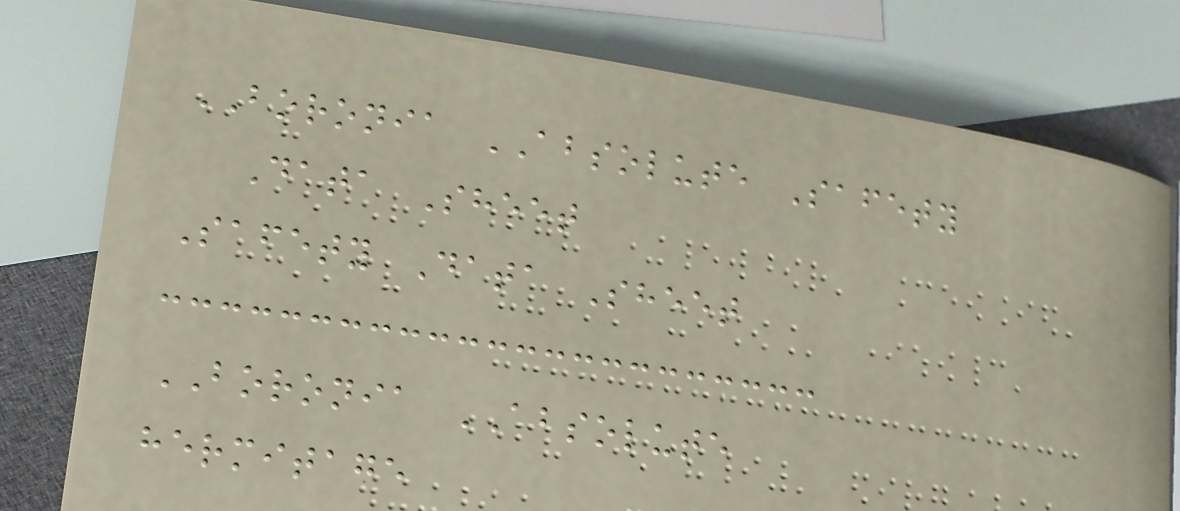BORONIA ABSOLUTE Safety
Data Sheet
Safety Data Sheet
BORONIA ABSOLUTE
hermitage
